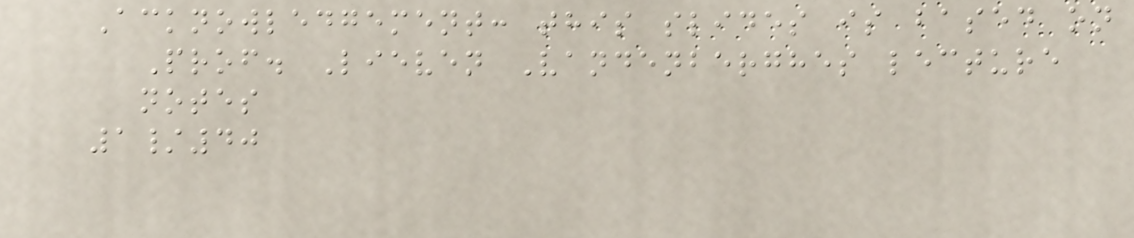Acknowledgement: this slides is based on
Prof. Lieven Vandenberghes lecture
notes
1/40
